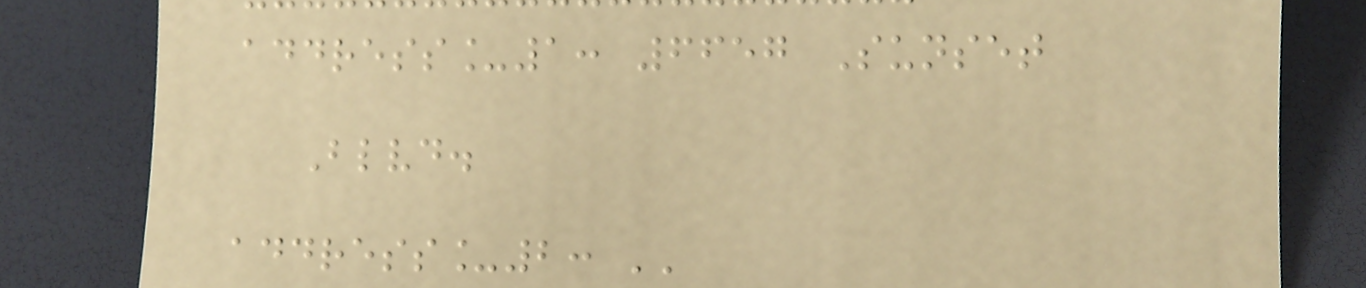address_1: 6657 Sunset
Blvd.
address_2: ''
